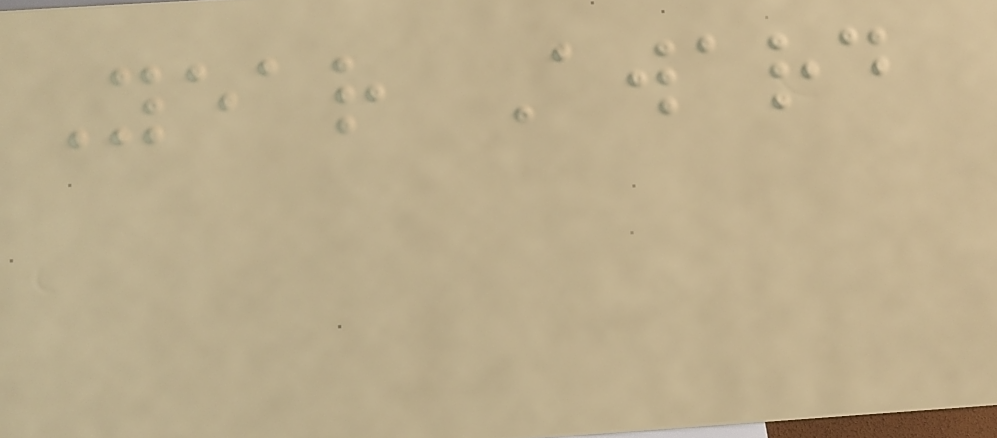Year Award
